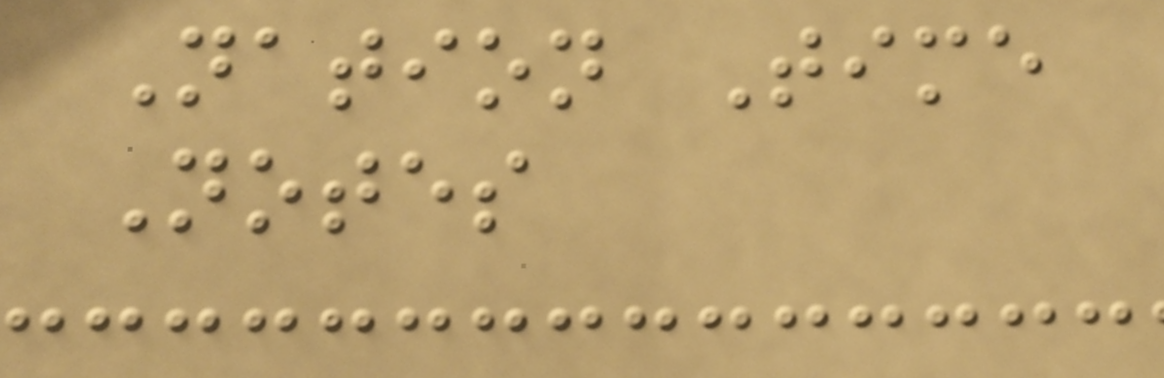Nation Time
Notes
